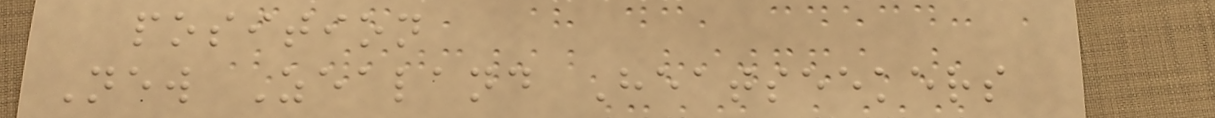position
New Zealand Heatseekers
